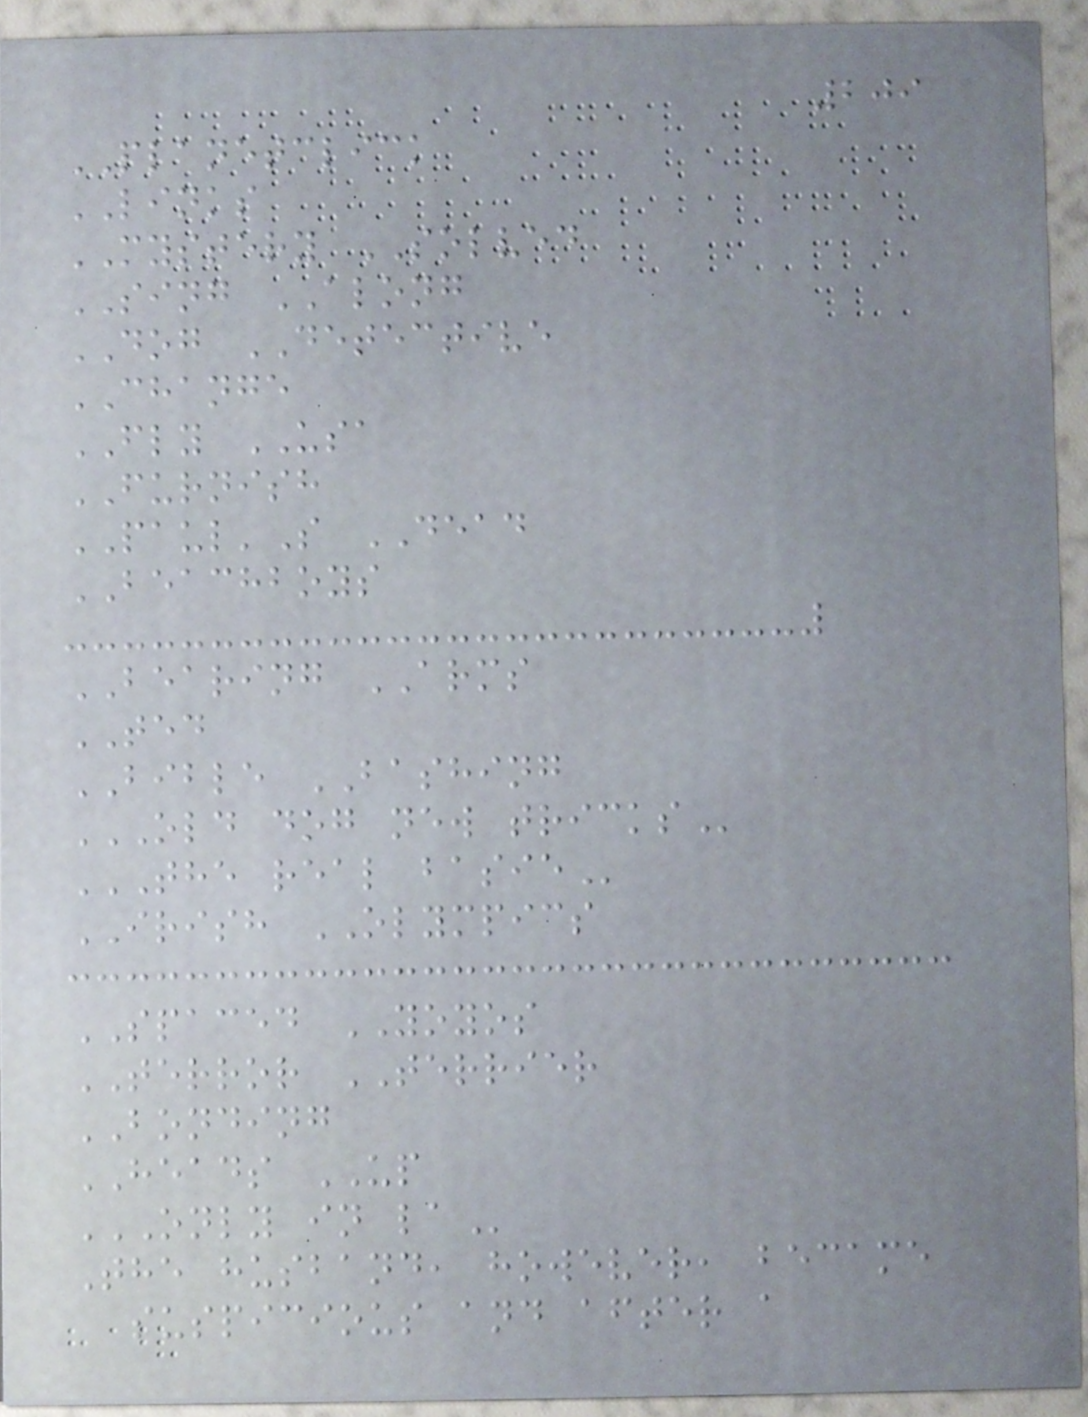209
PLANETCLICK
LINKS
MYSTERY SOLVED
SING ALONG
DOG DETECTIVE
CHANGE
FLY USA
FURNISH
PAUL'S DEAD
BEACHBOYS
BEARING ARMS
TED
BIBLE BASHING
OLD DOG NEW TRICKS
THE REAL BASIE
IRISH OLYMPICS
SPACED YOYOS
TERROR TERRIER
BONDING
HEADS UP
ONLY IN LA
The husband, however, became
suspicious and after a
